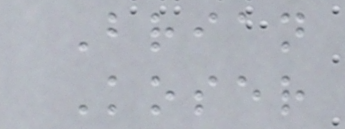Brian
Koser
